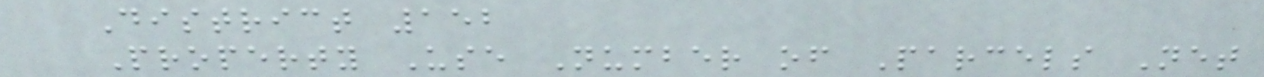District 152
Property Use Number of Parcels Net
